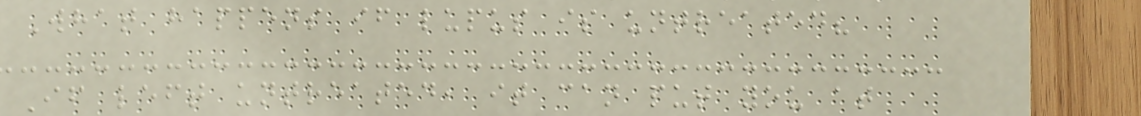What happens if lupus is untreated?
If left untreated, it can put you at
